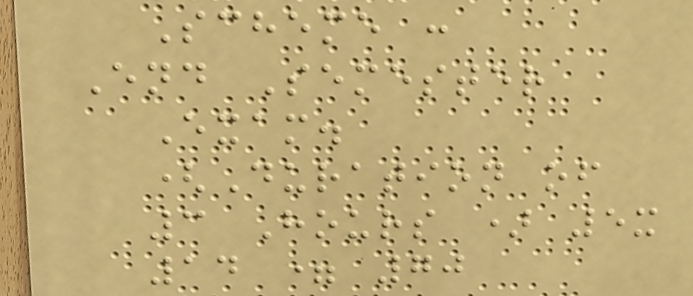Scheme :
End Semester
Exam.
(Duration of
3 Hours ) 5x
14 = 70
